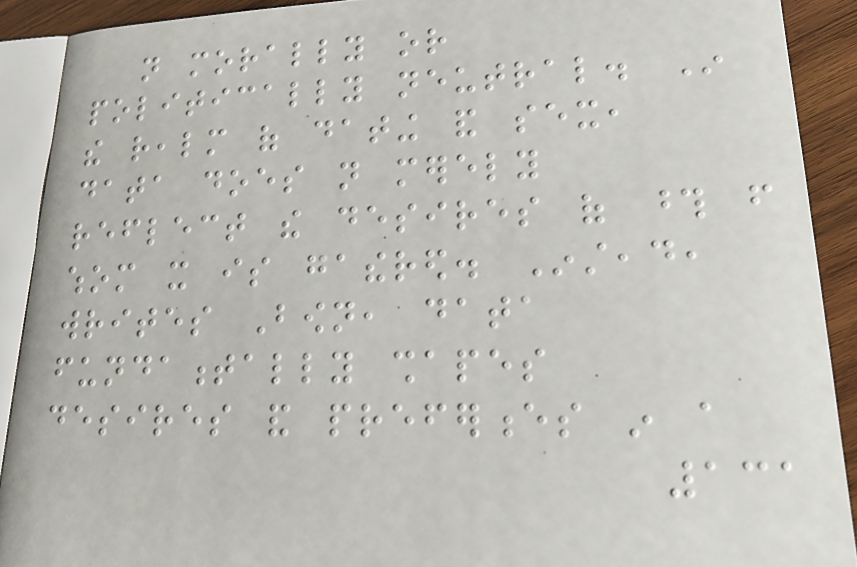not morally or
politically neutral. In
the realm of dating and sex,
data does not merely
reflect the desires of those from
whom it is gathered. Instead,
writes Bown, data
fundamentally shapes
desires and preferences in a
131
